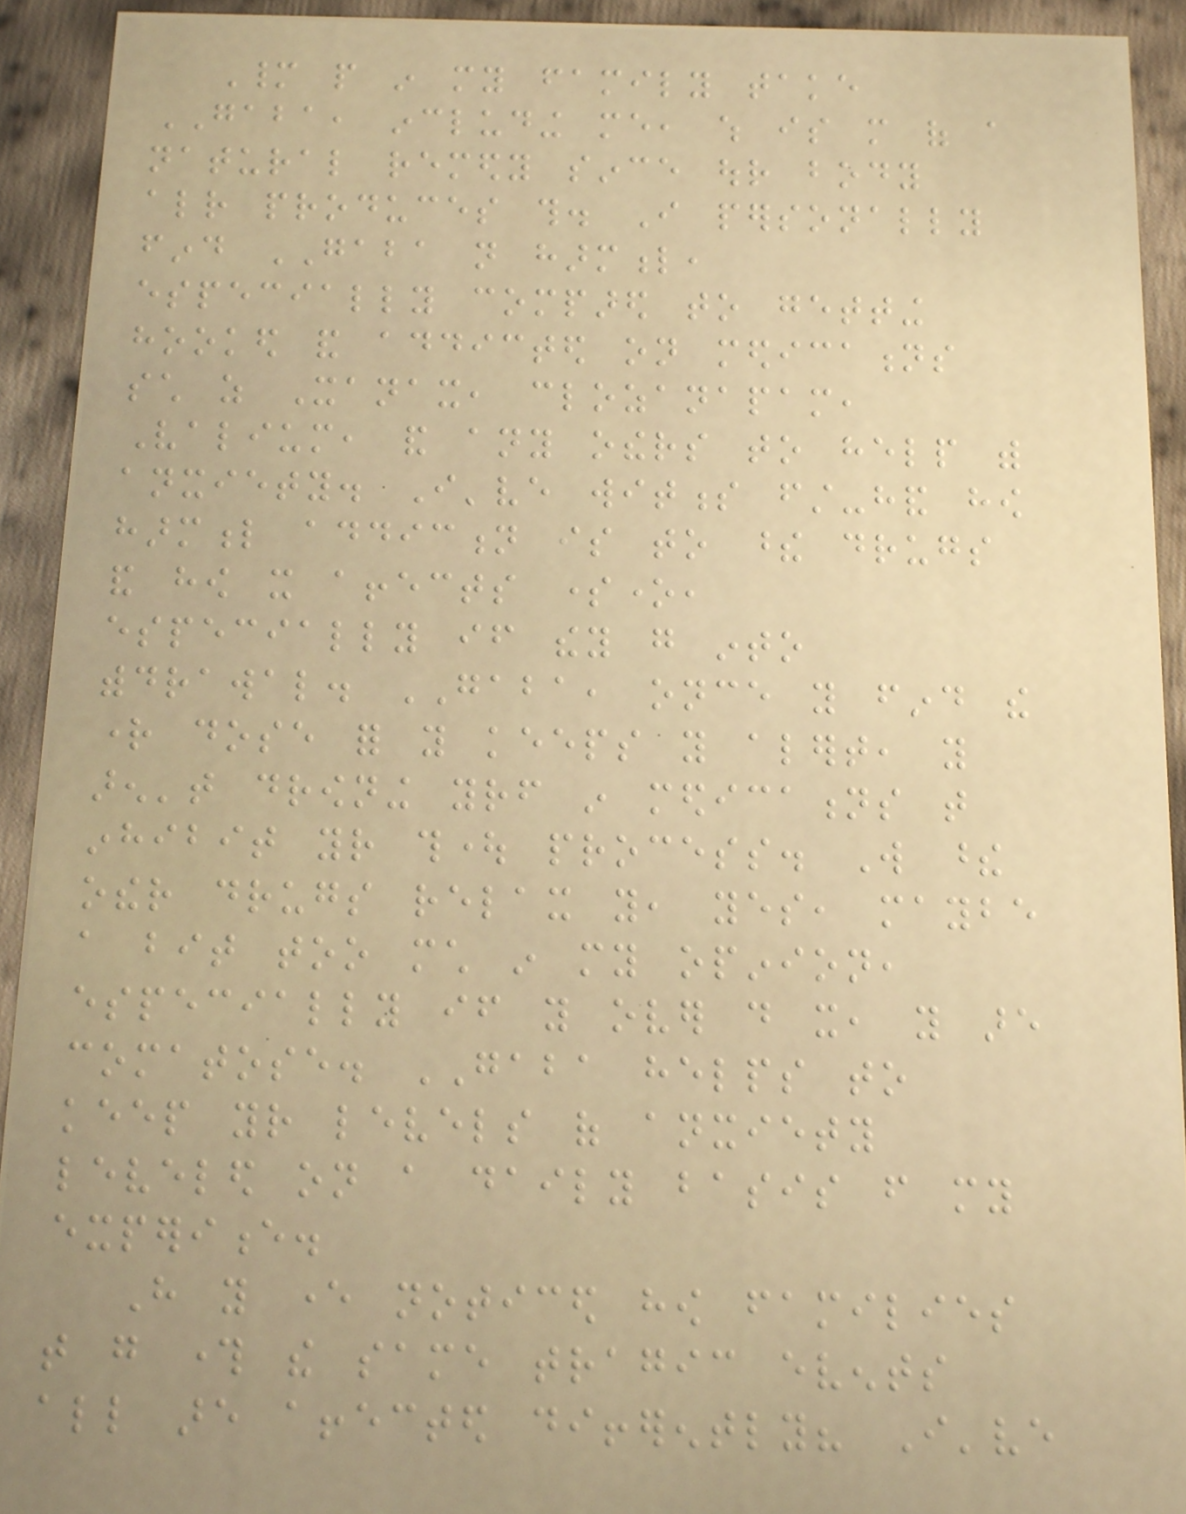Many people in my family take
GABA, including me, which is more of a
natural remedy since our body
already produces this. I personally
find GABA not harmful,
especially compared to getting
hooked and addicted on medications
such as Xanax, clozanapam,
Valium, and any others to help with
anxiety. I've witness first-hand how
harmful addiction is to these drugs
and how it affects someone,
especially if they go into
withdrawal. GABA, once you find the
right dose for you keeps you alert, you
aren't drowning yourself in medications that
inhibit your thought process. Will these
other drugs relax you, yes, maybe
a bit too much in my opinion,
especially if you over do it, you are
comatose. GABA helps to
keep your levels of anxiety
leveled on a daily basis from my
experience.
Have you ever noticed how families
that go through the same tragic events
all are affected differently? I've
